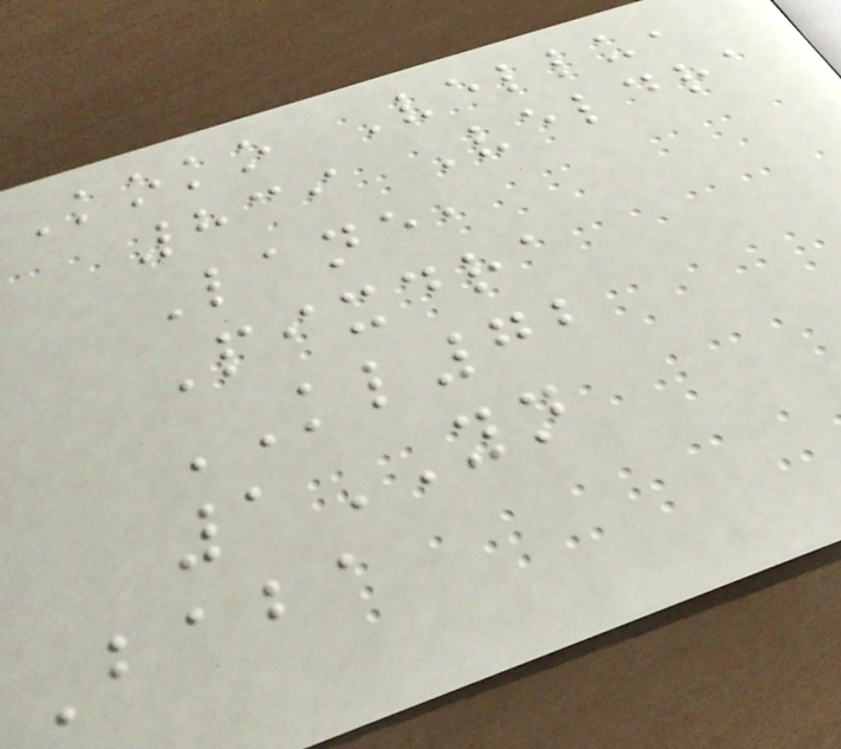Koko Vellu,
839 Veldra
Lane,
Pixdra
KL72
1YN
Baba
